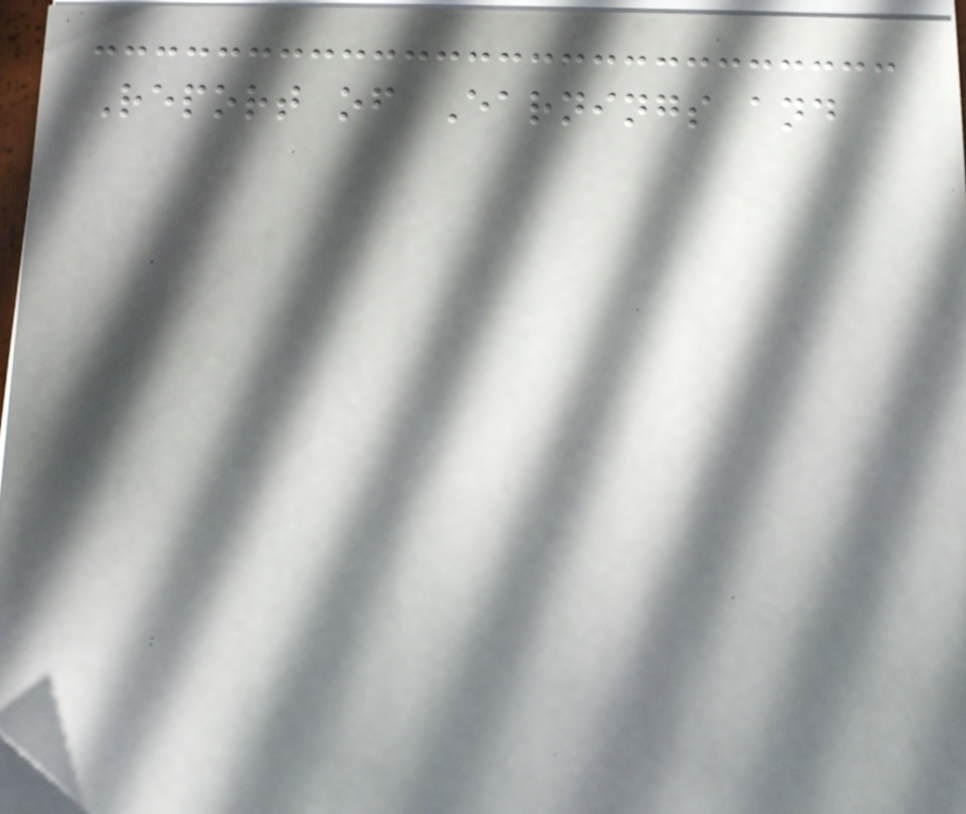Report of Earnings and
